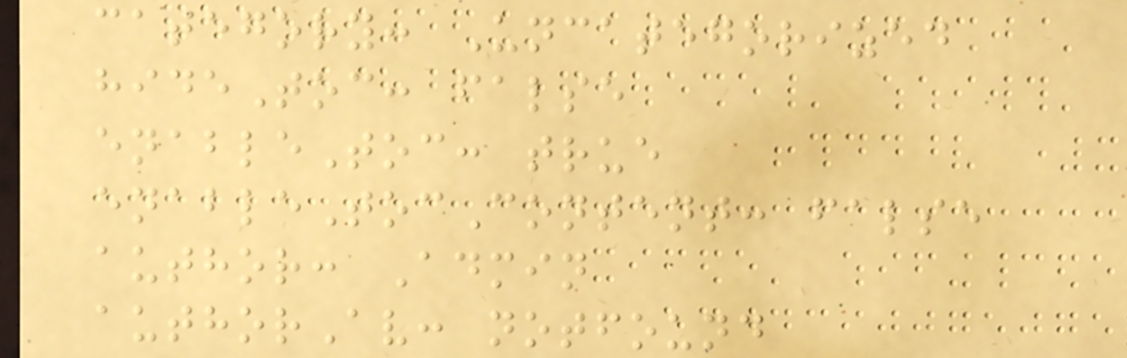category: Uncategorized
hideToc: false
enableToc: true
enableTocContent: false
author: Admin
authorAv: notfound
